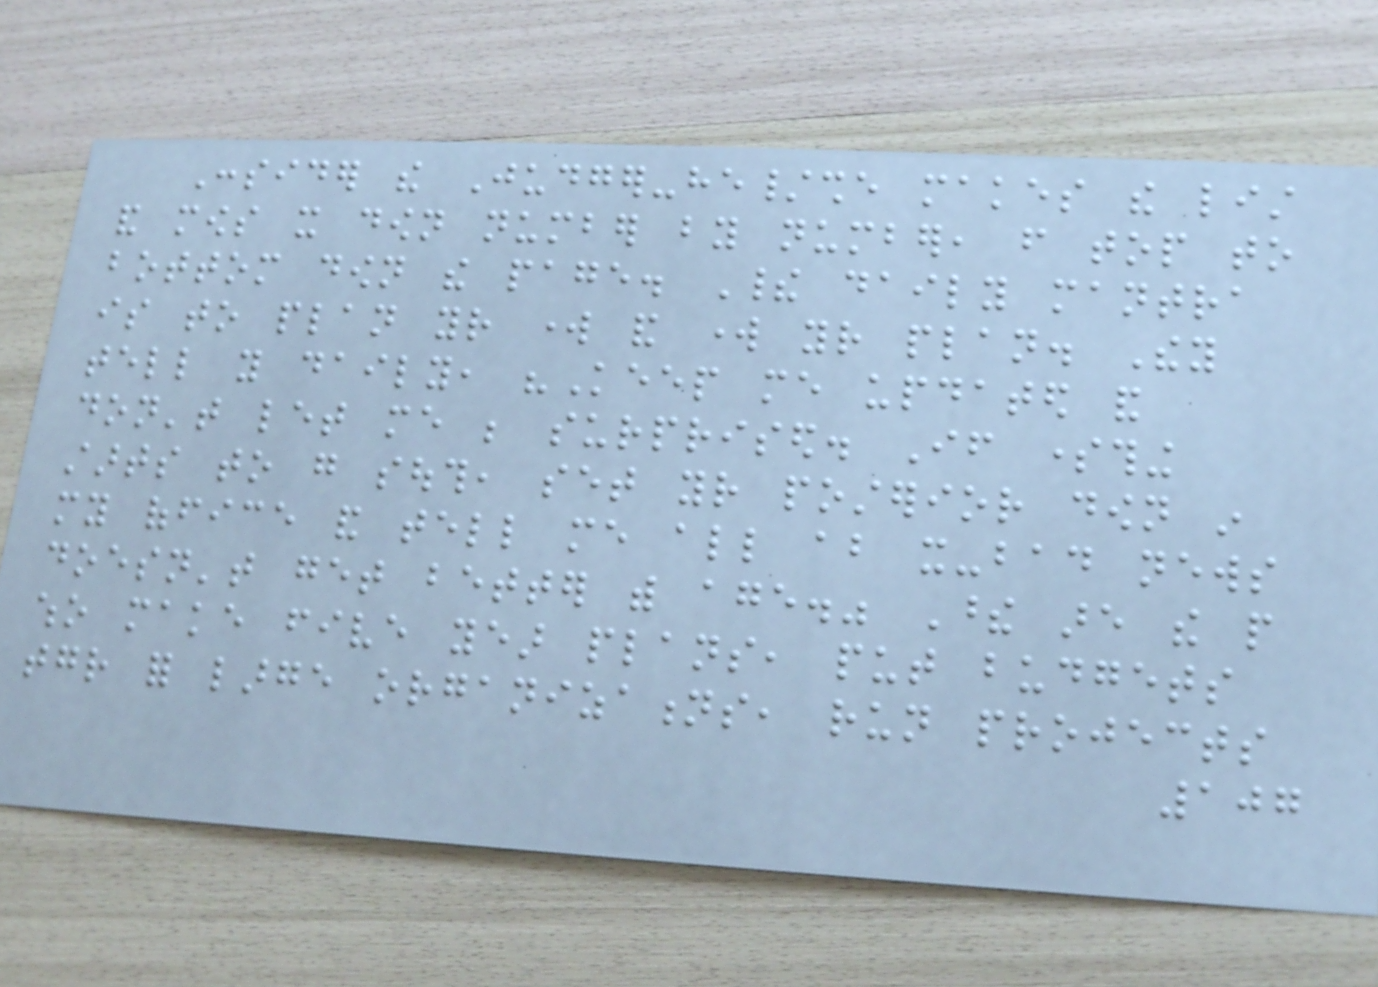Consider the Judger-he/she makes the list
and mows it down number by number, from top to
bottom down the page. Their daily mantra
is to plan your work and work your plan. They
tell you daily, "Keep me updated and
don't let me be surprised. If something
starts to go south, set your posterior down in
my office and tell me all about it-bad news
doesn't get better with age." These are the people
who make five year plans, put budgets
together for large organizations, run projects
107
